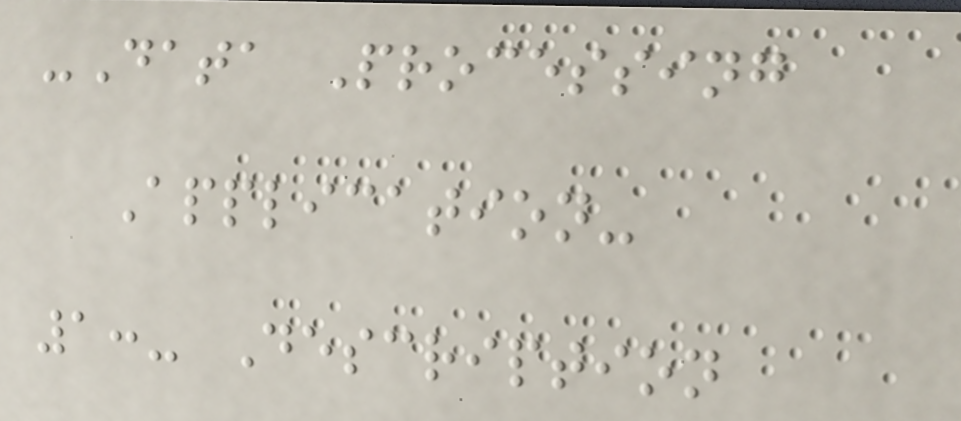-Data Processing
Application-
1:- Description
